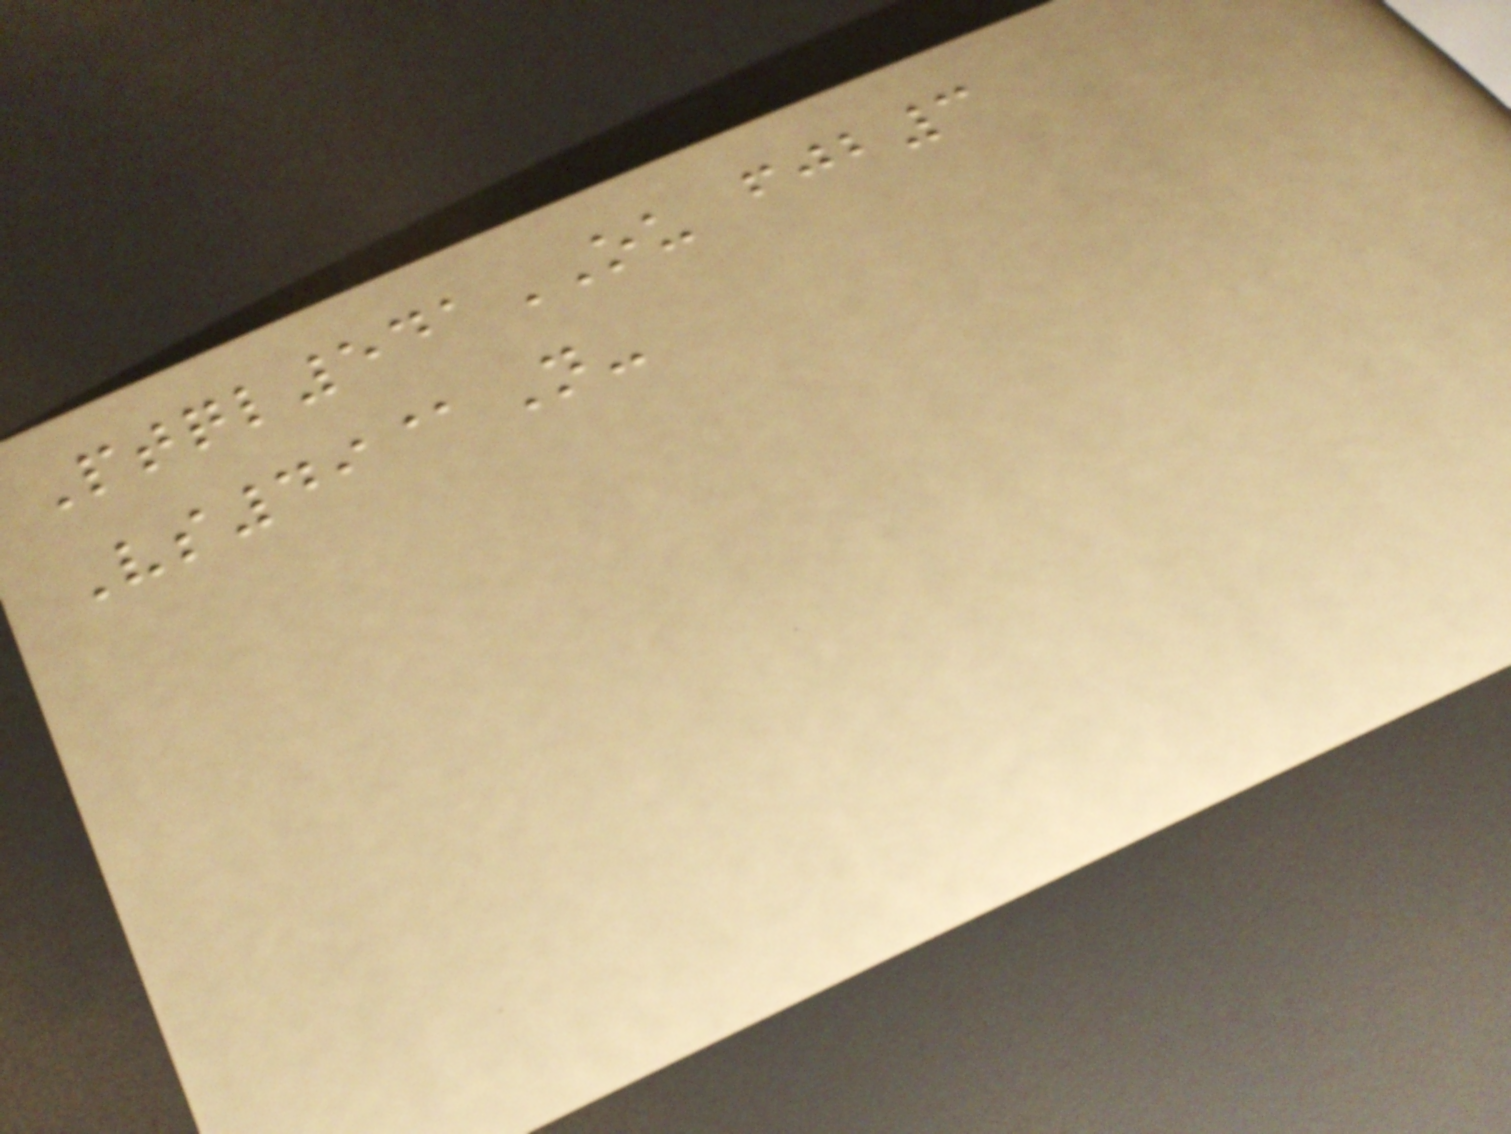Ptql541OU fjb3
Vs49@N-
